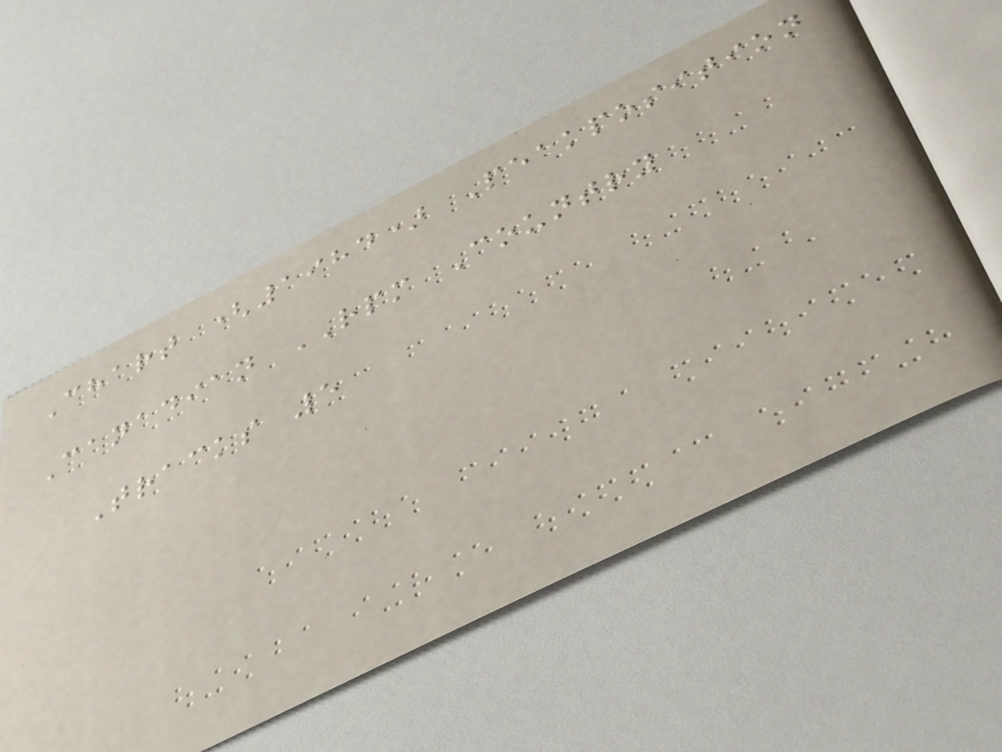Chart (1984) Peakposition
Canadian RPM Country
Tracks 5
